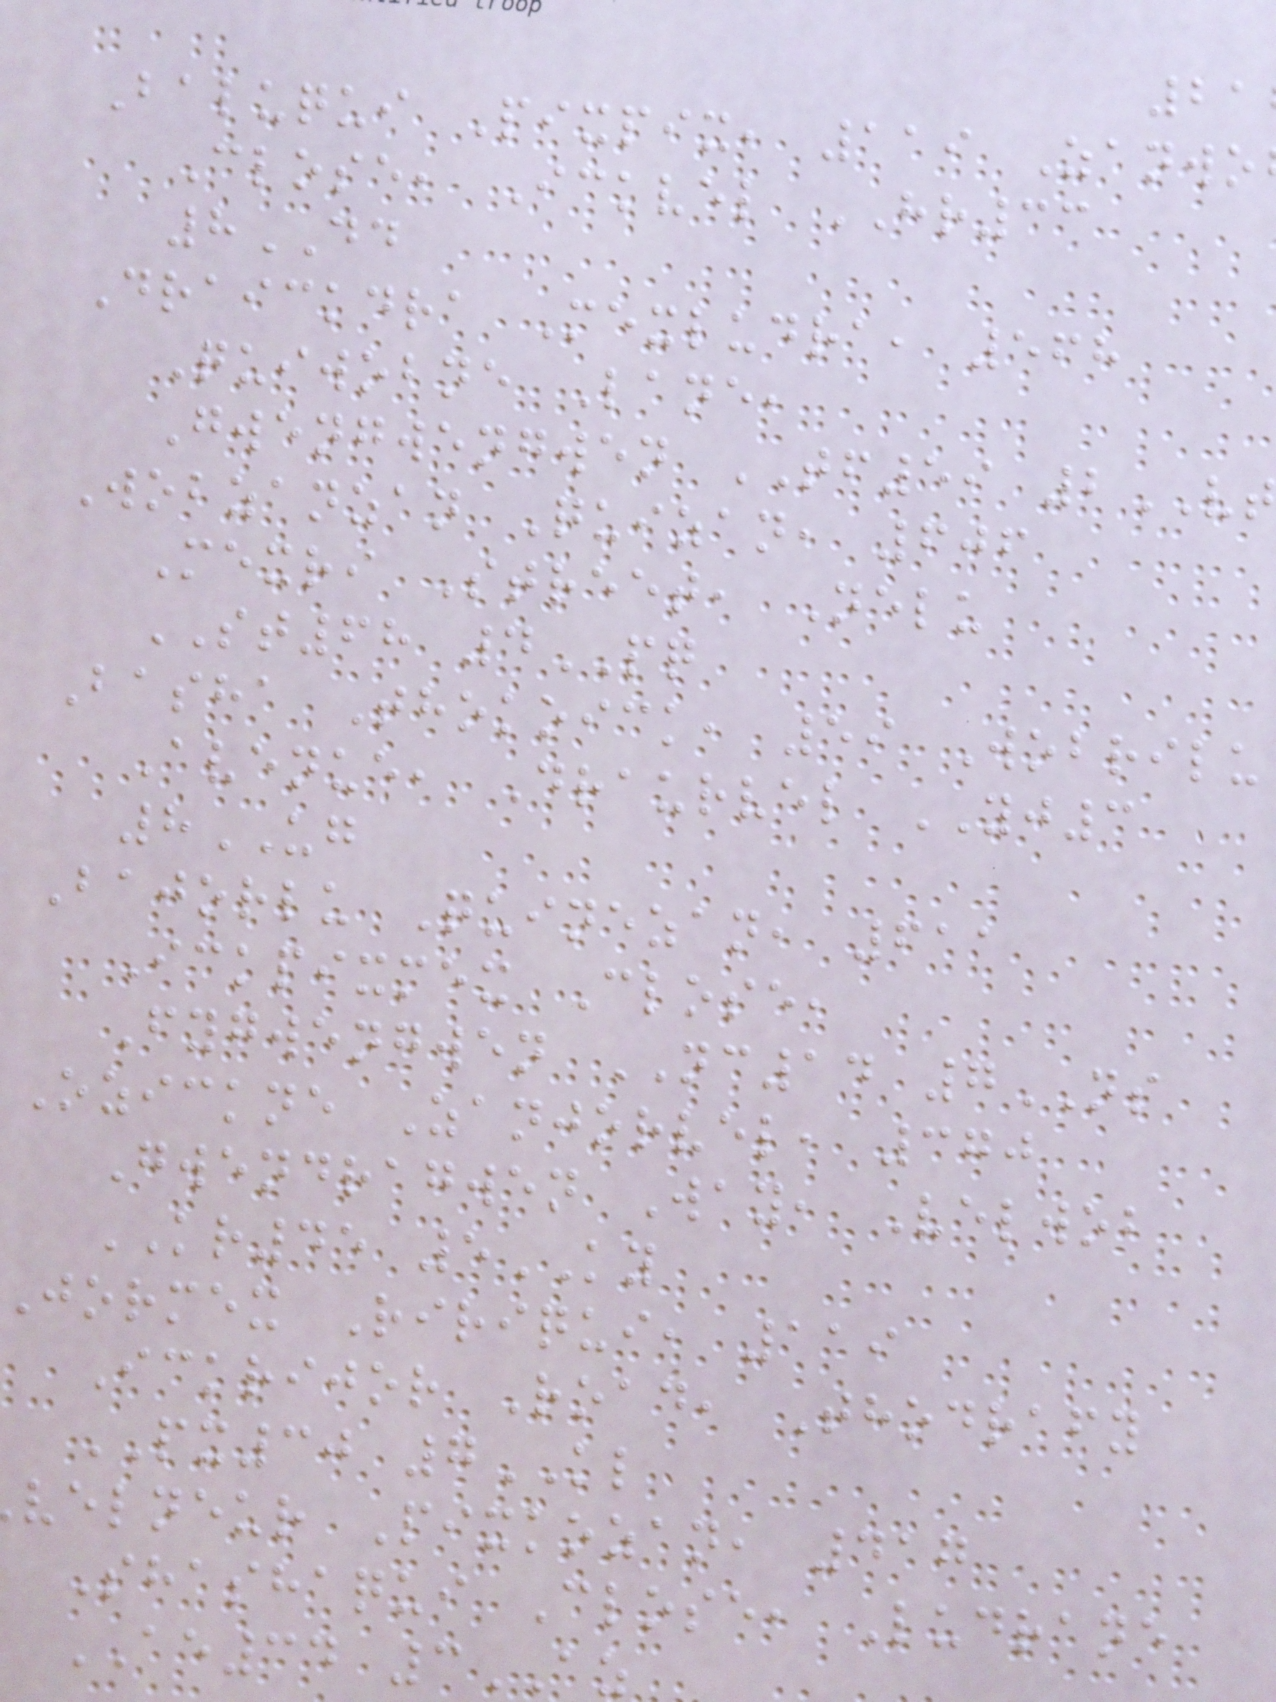Baluqui Pixpix, 119 Zanwo
Close, Ickvel HR33
8DD
Draickdra Mexludra, 568
Quiwobne Lane,
Gwengwengwen TF59 2VT
Wobzanzan Quizan, 606
Mexri Street, Nelu
ST68 4PQ
Basha Thokoick, 59 Wobrilu
Avenue, Draurvel YJ3
8UG
Bajorlu Quinezan, 611
Ickpixmex Close,
Fygwengwen NC14 7NS
Ozickne Zanjorvel, 370
Gwendragwen Way, Velwob
KR45 5KY
jormex Ririqui, 119
Ickrijor Road, Thodrafy
PX30 7KL
velneur Pixkozan, 417
Shashaqui Close, Ludrane
AE34 3AZ
